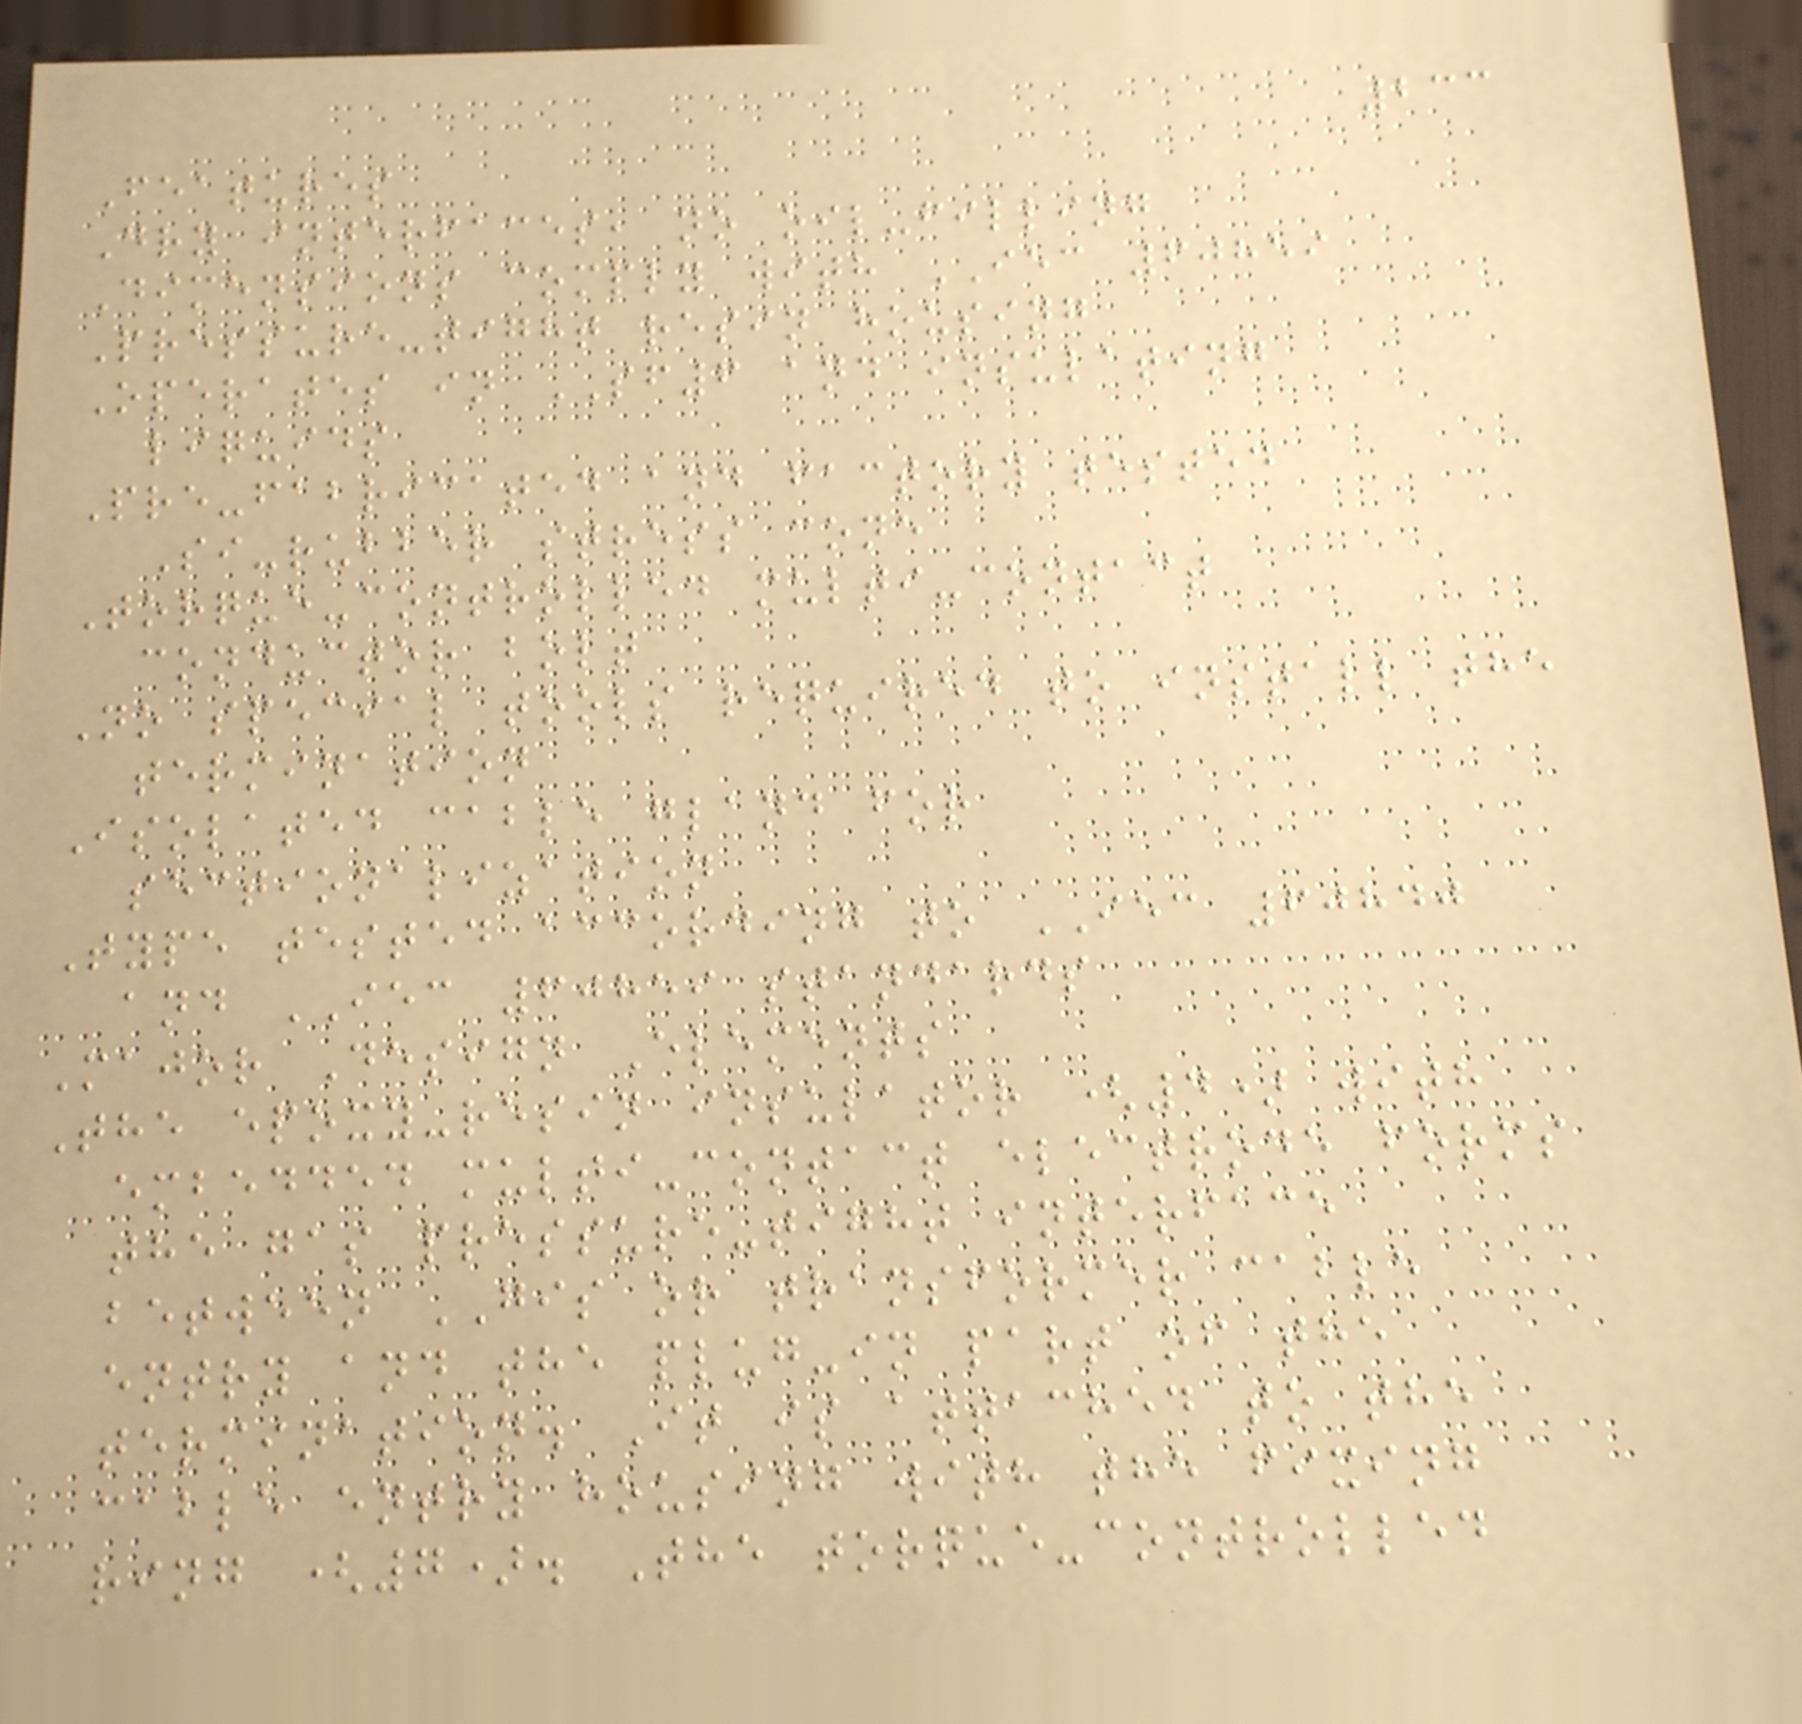233
Features
Dry interfaces, no oil-filling
Dimensions comply with IEC 60859
Pressure-tight resin housing
Operates in SF6 and insulating
liquids
Pre-fabricated and factory tested
Si-rubber stress cone
Torque-controlled multi-contact
conductor bolt
No special tools required to install the
termination
Isolated cable gland for
sectionalization
Type tested according to IEC 60840
and IEC 60859 standards
Major Design Elements
The epoxy-resin insulator (4) with
embedded multi-contact electrode forms
the gas pressure-tight interface
between GIS or transformer cable
entry and the plug-in part of the
termination. It is attached to the
cable entry housing with the fixing
ring (7). The torque-controlled
